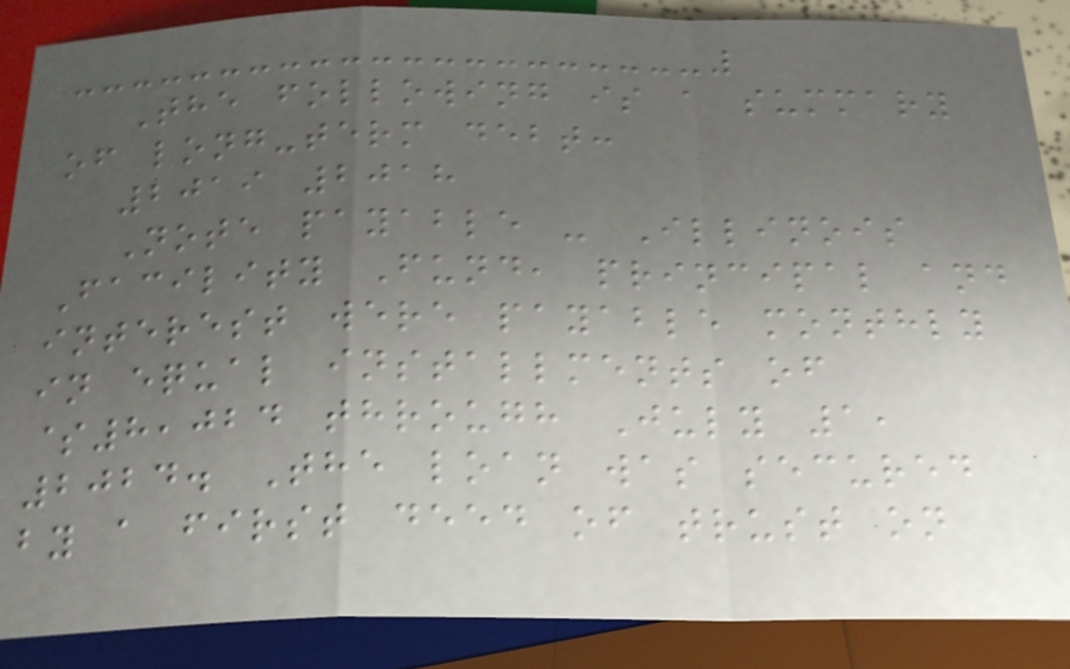The following is a summary
of long-term debt:
2019 2018
Note payable - Illinois
Facility Fund, principal and
interest were payable monthly
in equal installments of
$8,024 through July 1,
2024. The loan was secured
by a first deed of trust on
